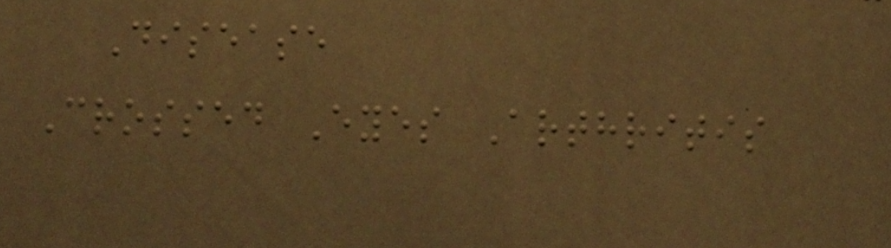Disease
Crossed Eyes Arthritis
